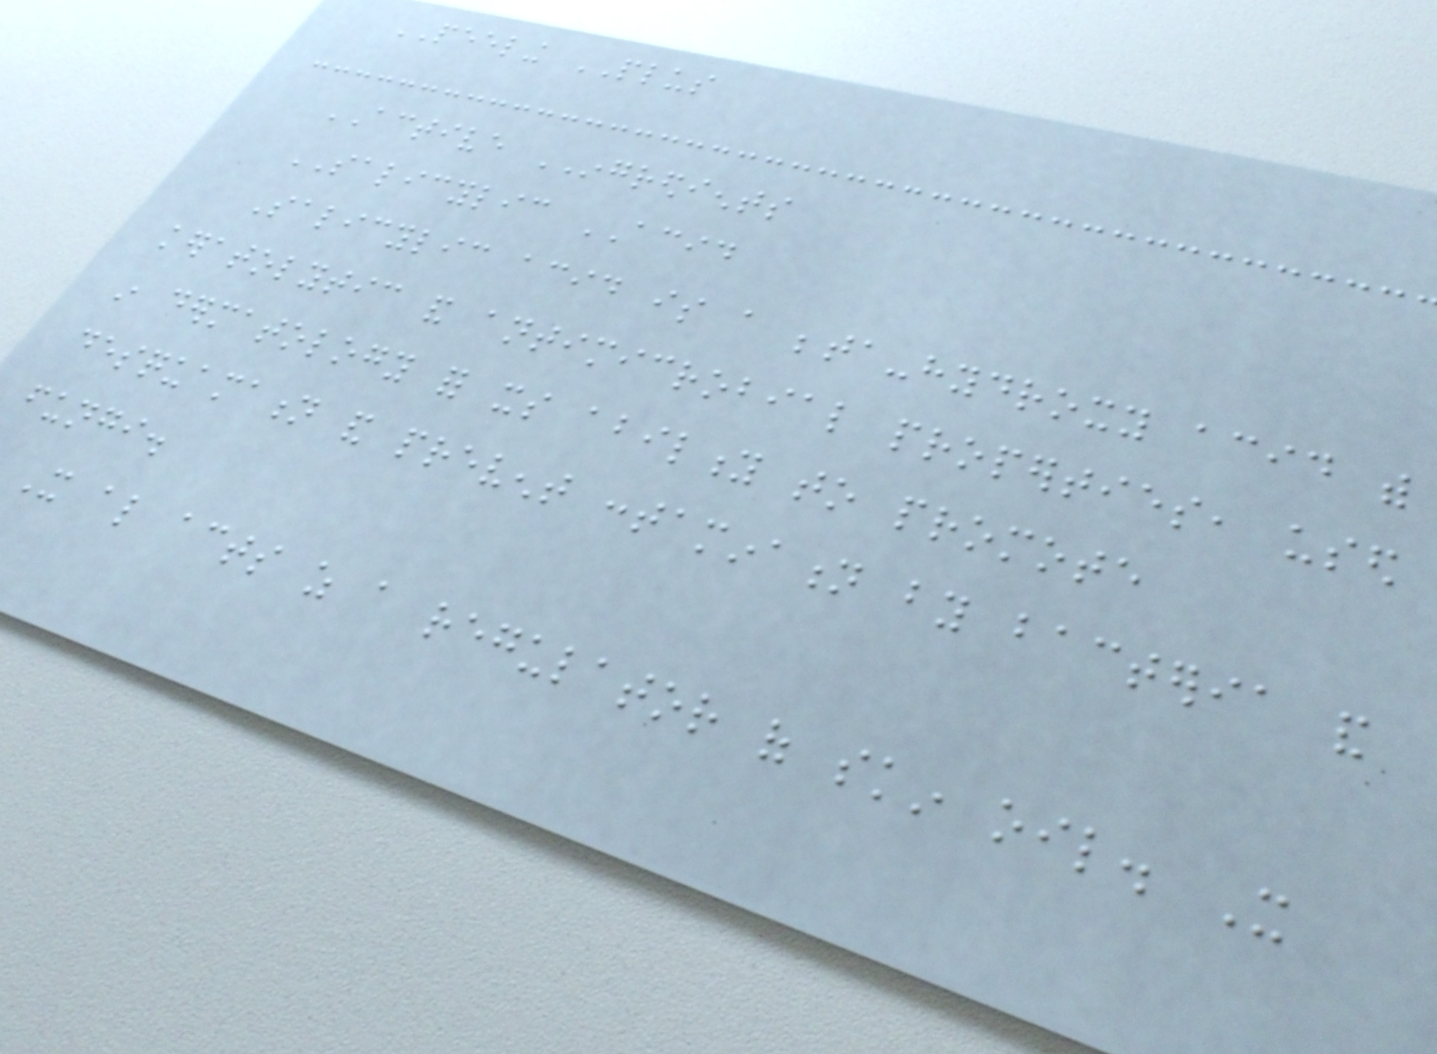PEELING PLUS
ACTIVE INGREDIENTS
SALICYLIC ACID
Salicylic acid is a beta-hydroxy acid with
keratolytic and antimicrobial properties, used
in dermatology for its ability to promote
desquamation and prevent contamination by bacteria and
fungi.
It also acts as a regulator of skin oil. It
